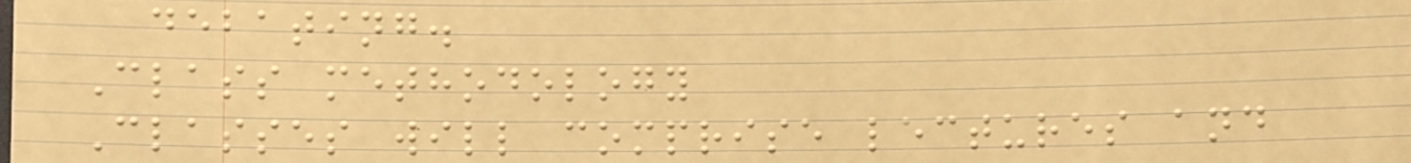debating.
Class methodology
Classes will comprise lectures and
